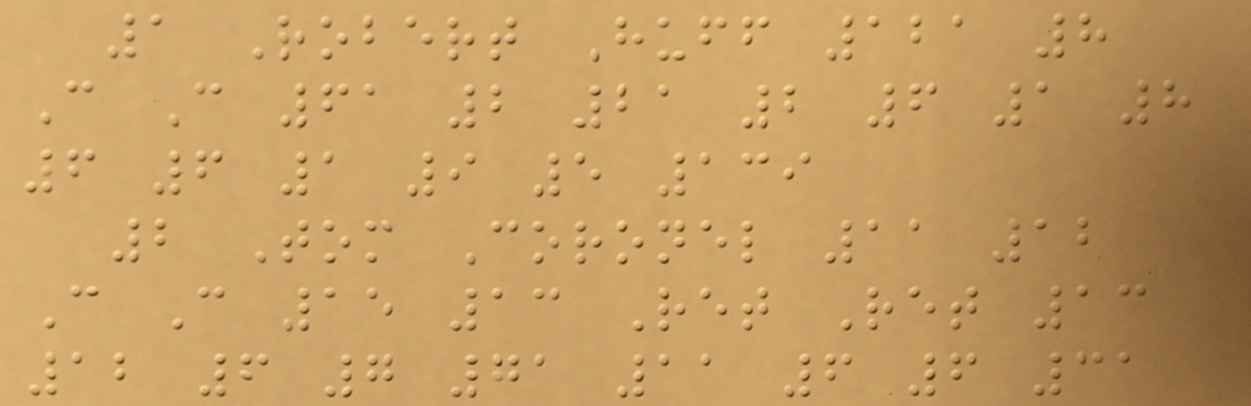1 Robert Huff 121 8
C C 61 2 21 2 6 1 8
6 6 1 9 5 139
2 Tom Coronel 11 12
C C 15 13 Ret Ret 13
12 6 7 71 11 6 6 31
